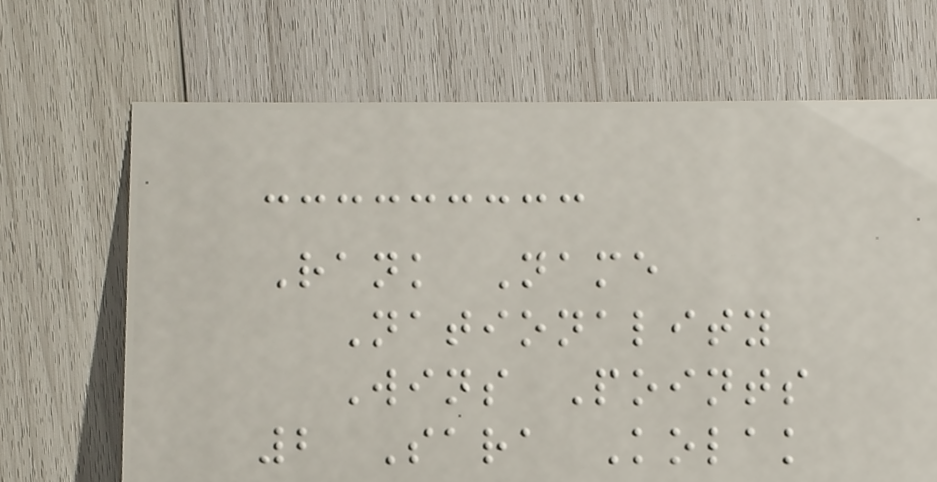Rank Name
Nationality
Wins Points
2 Sara Kolak
